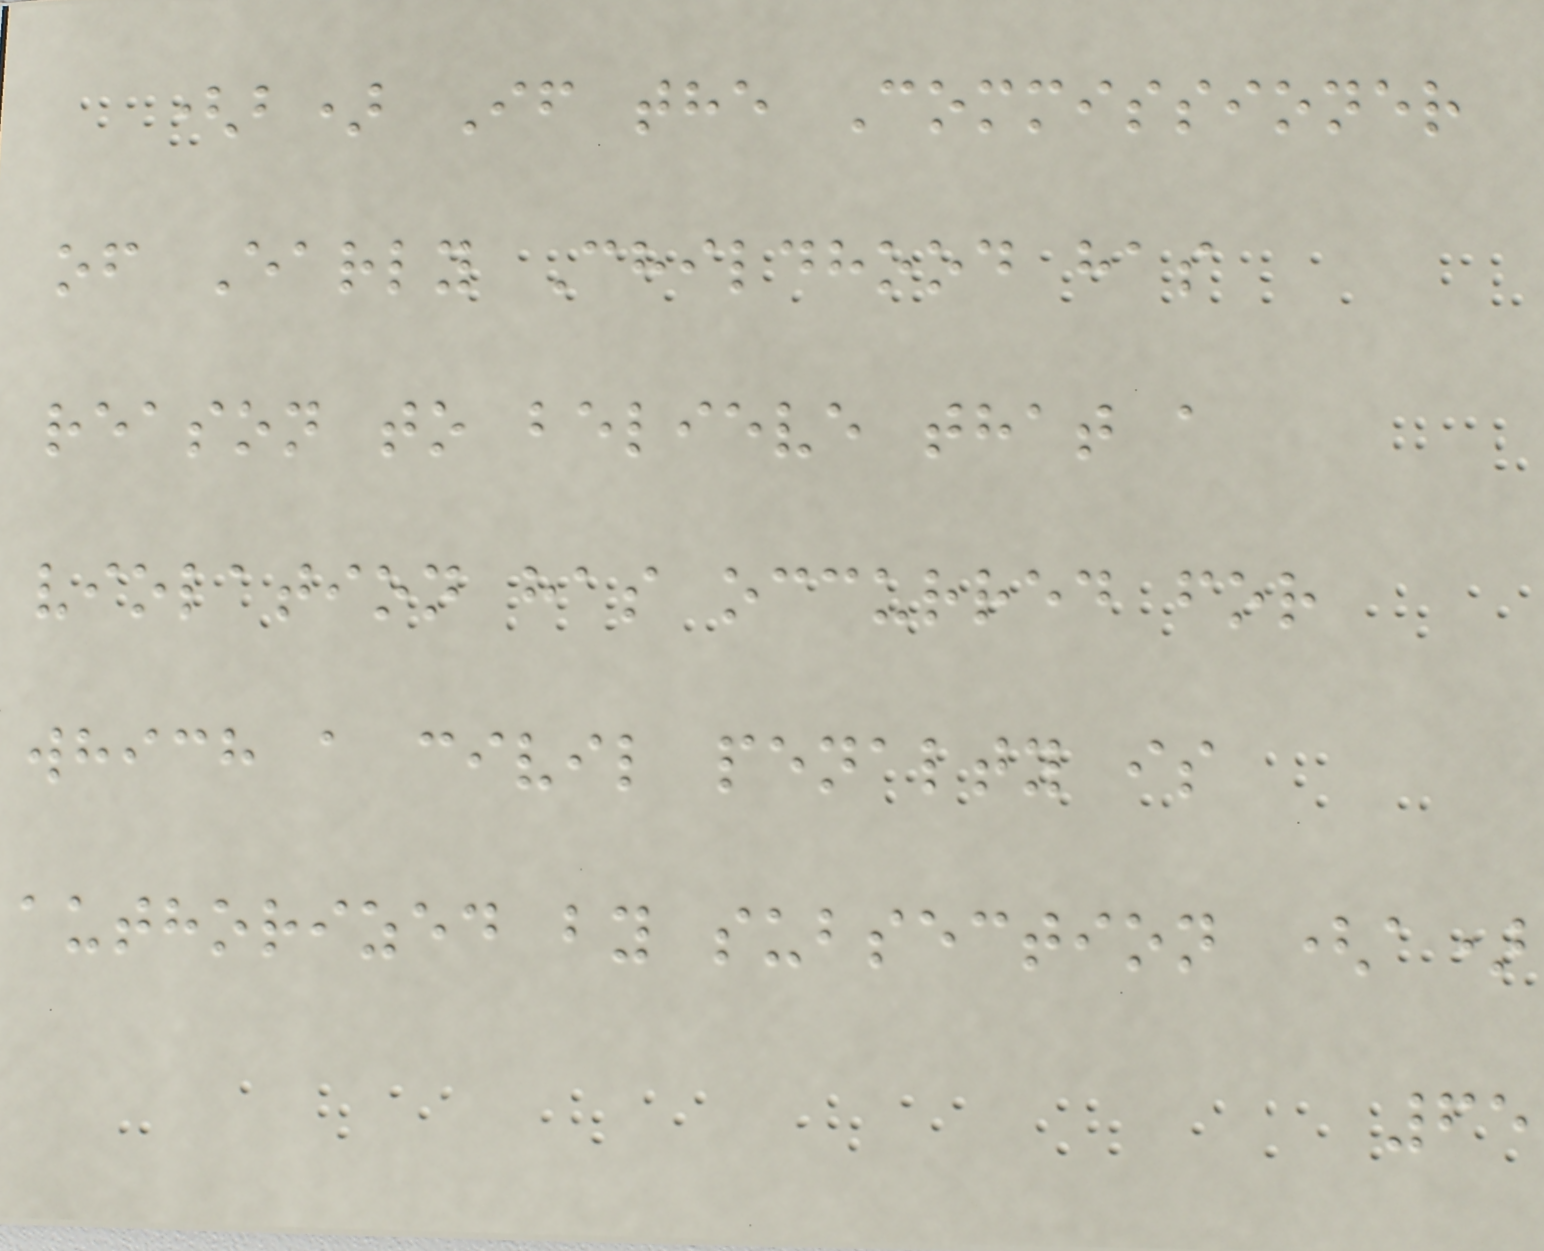(b) If the Commissioner
of Early Childhood has
reason to believe that a
violation has occurred for
which a civil penalty is
authorized by subsection (a)
65
